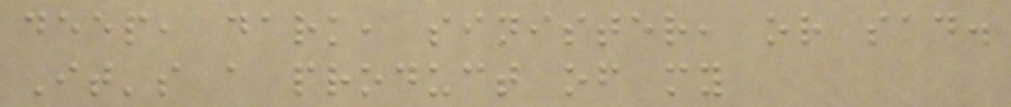deep, dark, sinister, or sad.
It's a product of my
